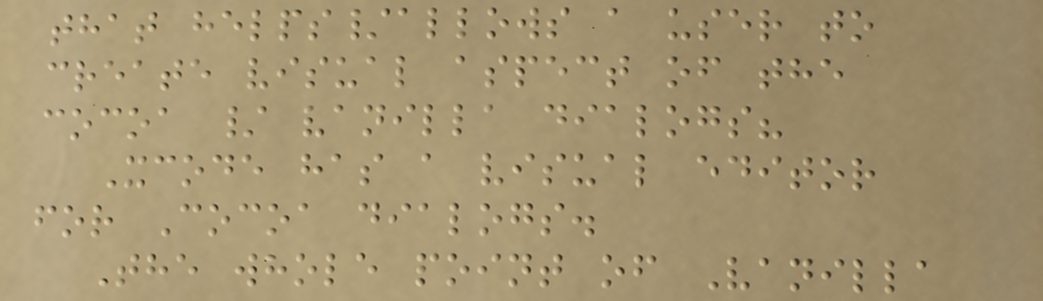that helps/allows a user to
create visual aspect of the
cocoa / vanilla dialogs?
Xcode has a visual editor
for Cocoa dialogs.
The whole point of Vanilla
